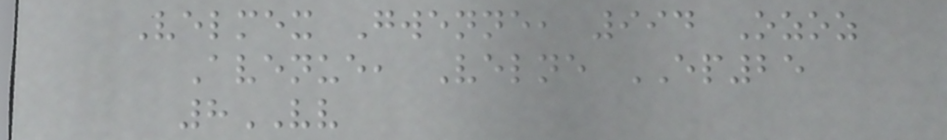Velmex Gwenne, 994 Ozoz
Avenue, Velne EP25
8VV
